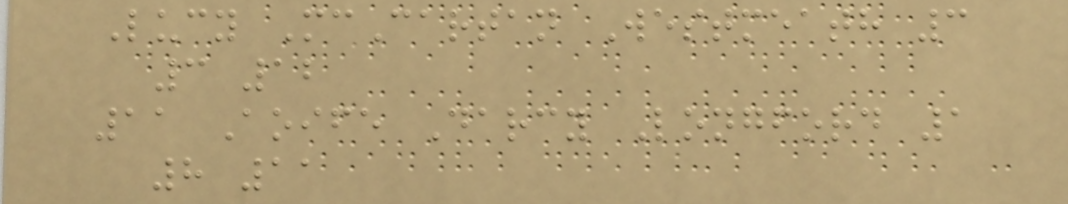Lucy McCartan Westmeath 3
3 12
11 Aoife Darcy Longford 1
8 11
